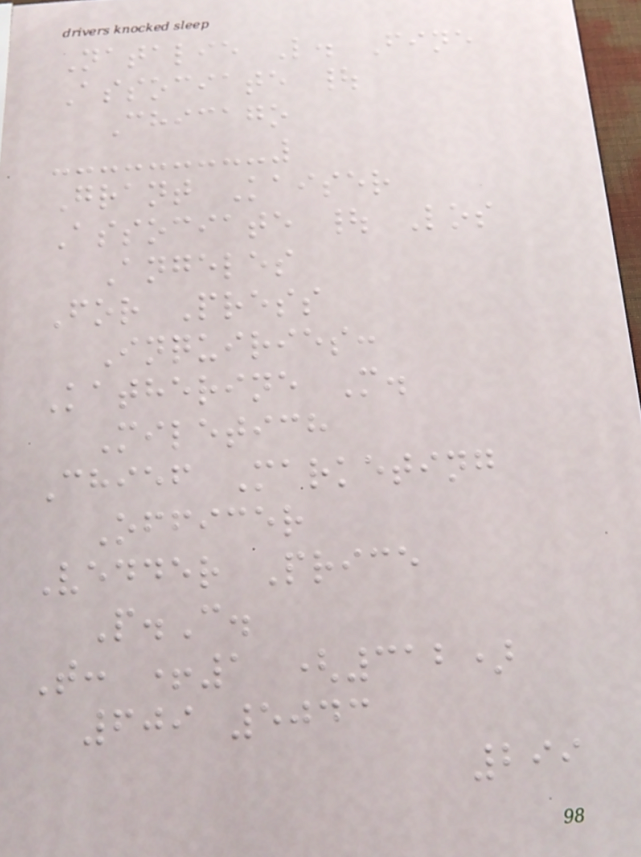Natalie L. Fine
Associate |
Chicago
Grant Kaiser
Associate | Los
Angeles
For Press
Inquiries:
Katherine M.
Miletich
Chief Marketing
Officer
Vedder Price
P.C.
T: +1 (312)
609 5043
299
